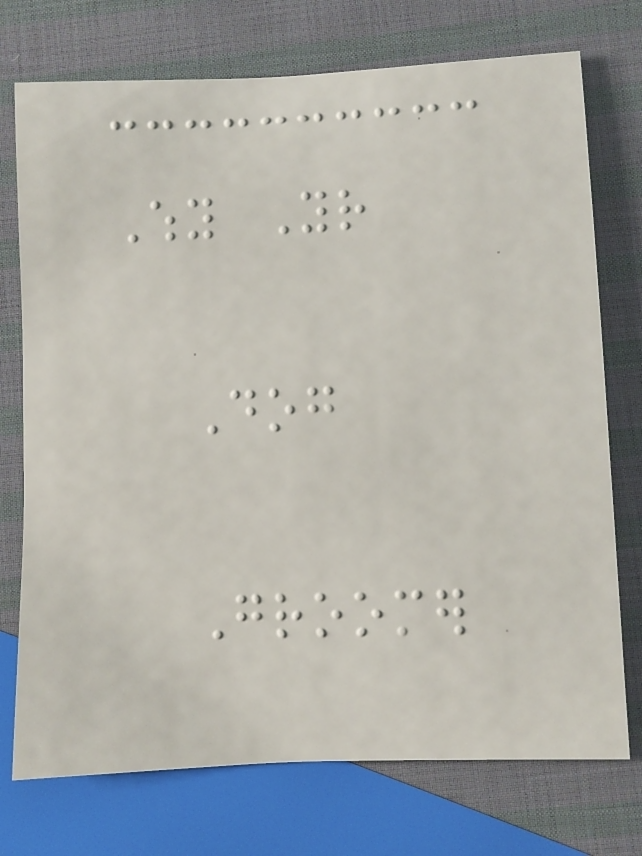Why Your
Dog
Groomer
